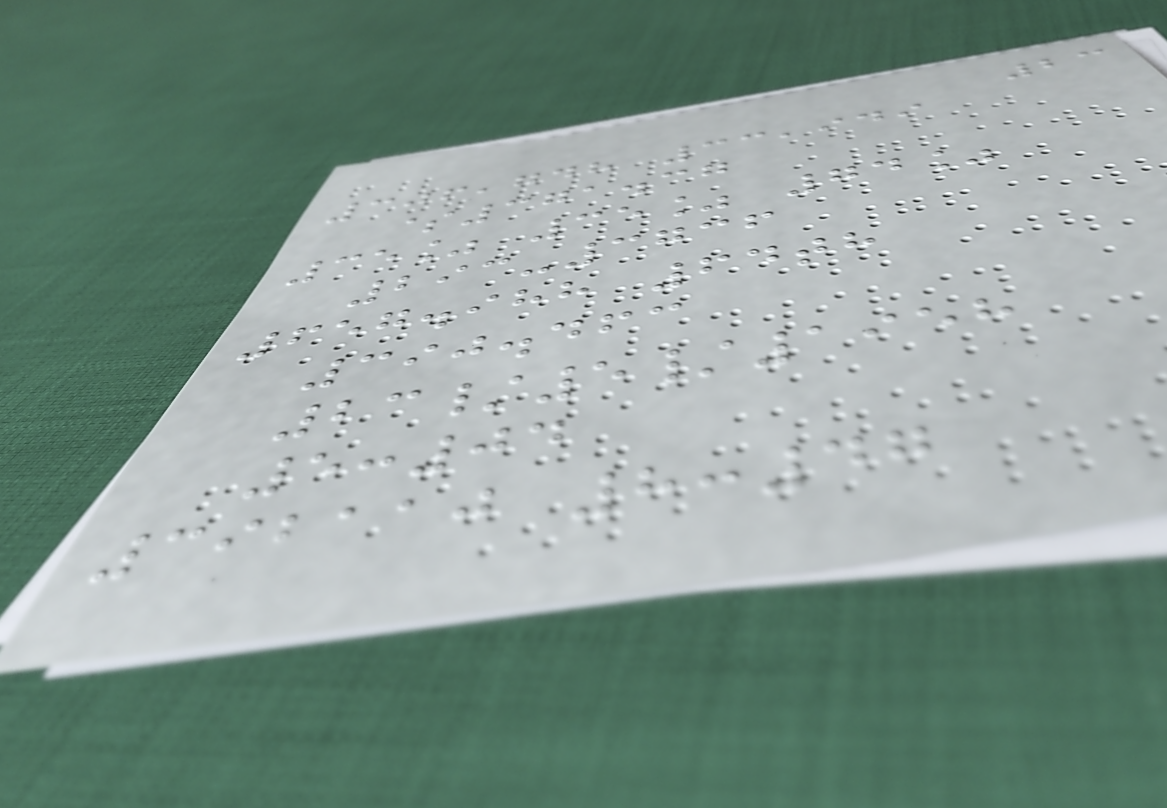23
306,748 33,949
$371.37
35% 35% 74%
293-3736
657.988 64th
390.463
23/5/1958
5:04
392110 8:47
